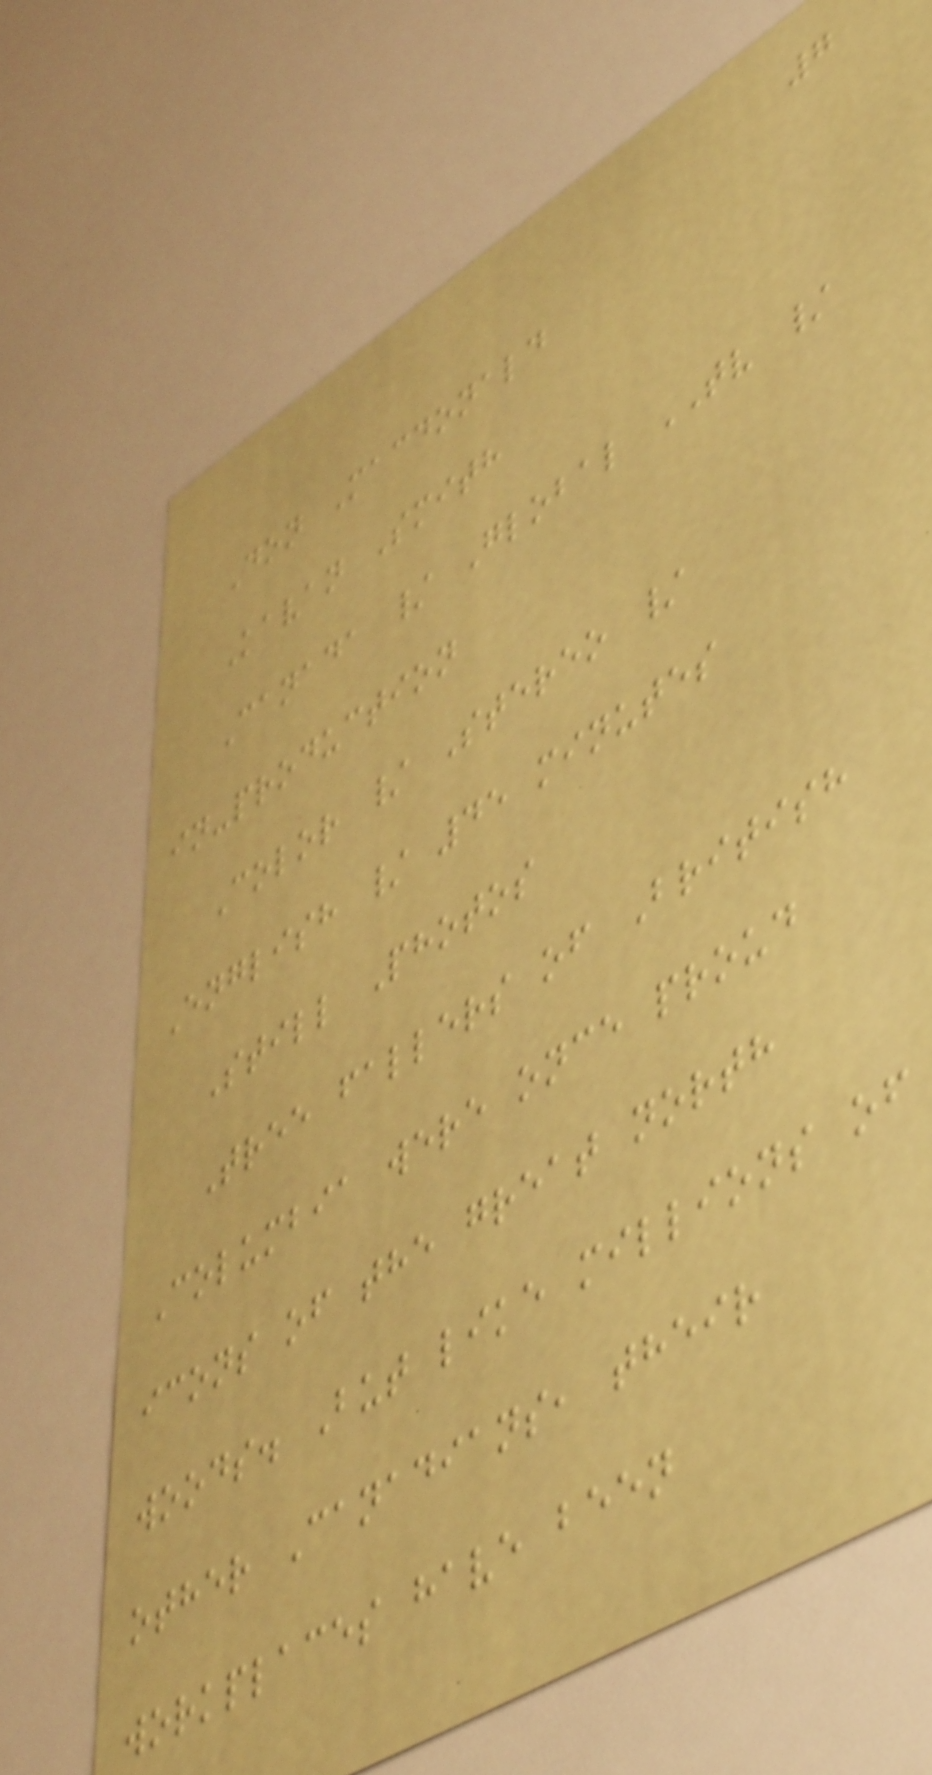7
Don Macdonald
Kavan Smith
Canada / Global TV /
in-production
Color / Stereo /
English / 45 minutes
Still Photos
Tree fallers of British
Columbia were once proud
icons of the great north
woods. But like millions of
other Canadians, their
workplaces have been
